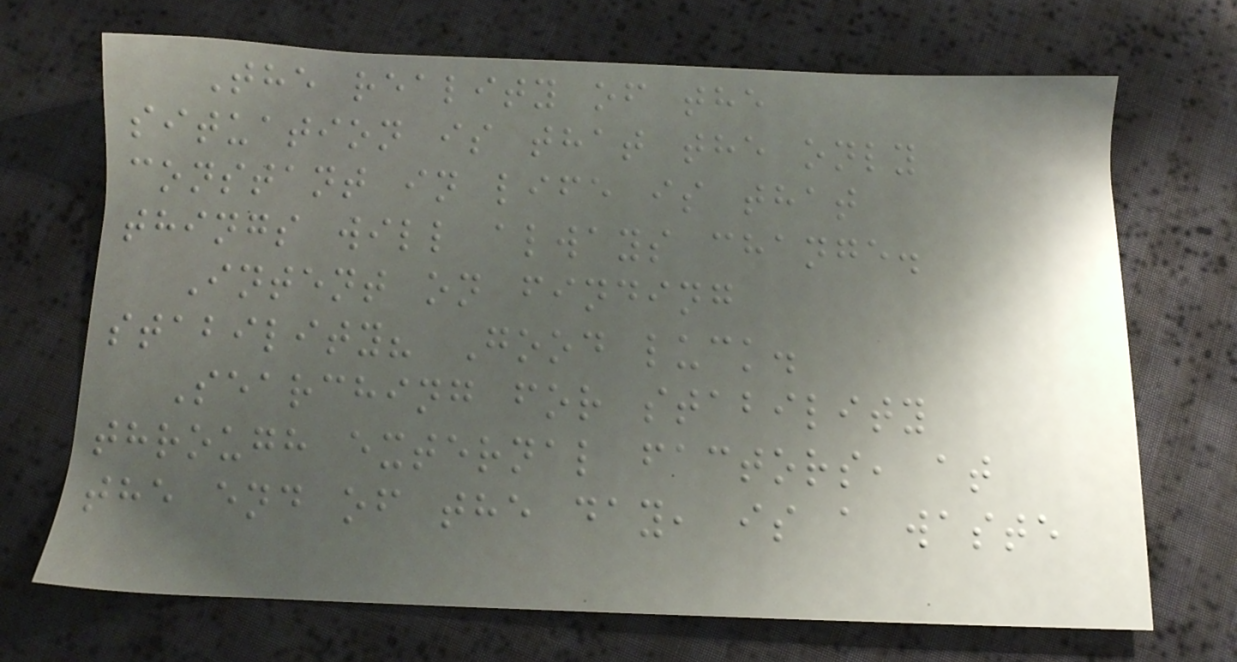The reality of the
situation is that the only
constant in life is that
things will always change.
Intent on finding
stability? Good luck.
Searching for stability
through external factors, at
the end of the day, is a waste
